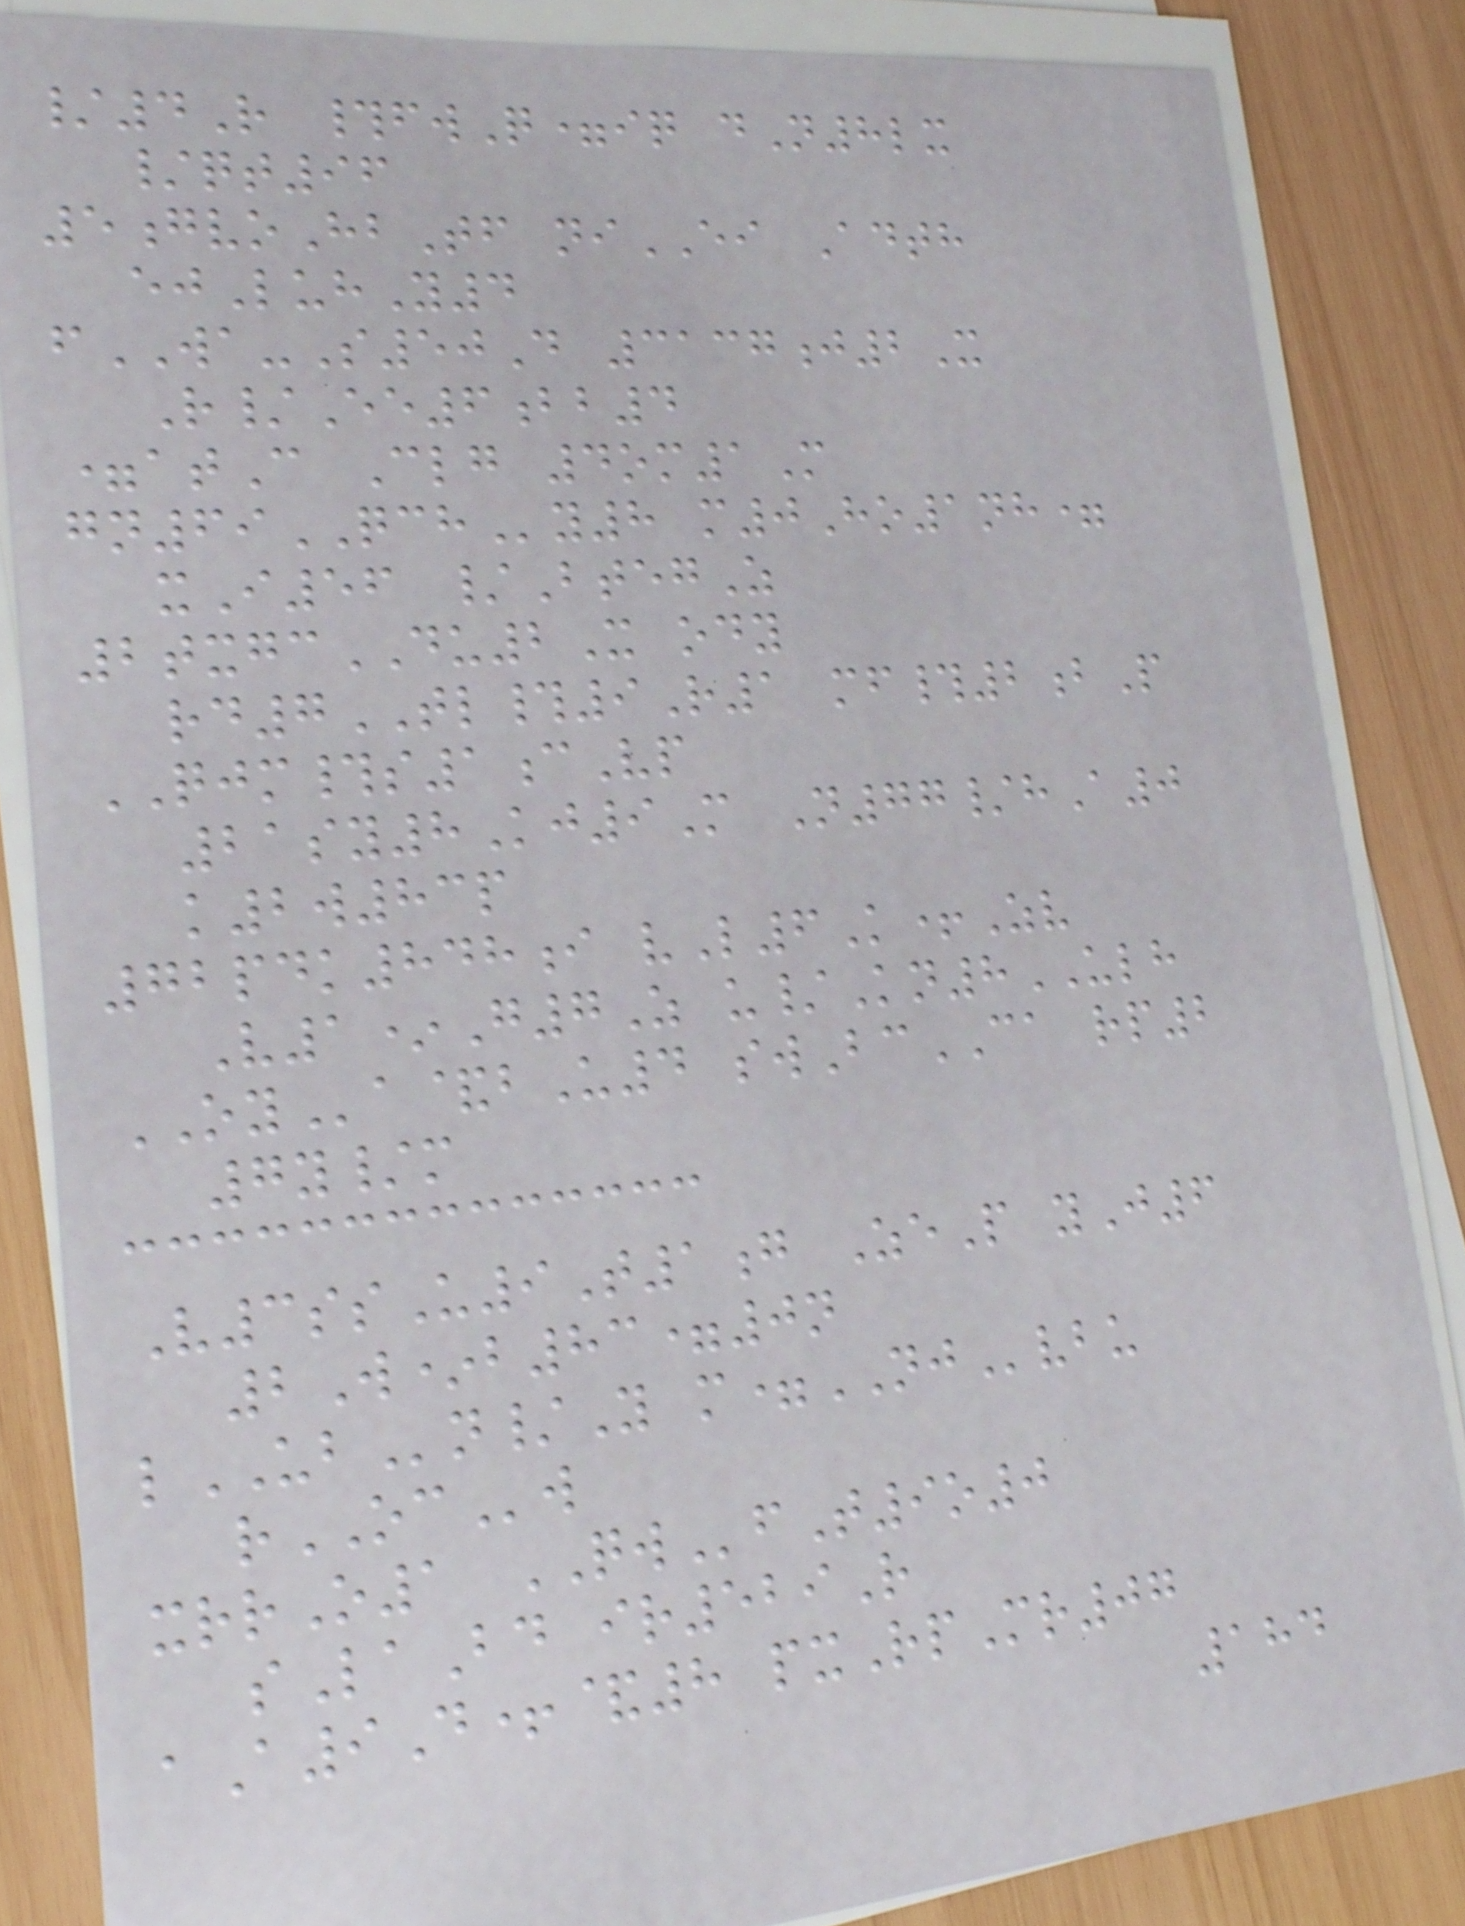/4R #fwQ=iq dN8lx
/qt96
5gvoHbTf niEI Adth
ejLuhY4
fWA-S50D 3137j2X
R/Ee6bb4
=atC Clg 4om1M
gn69QCHy8 m0Ho1nh=
xI56 /BtegZ
2txgcDU2X ody
rd7TL#9R1 mf#2bP
QJM#s1cVp
21sy8Kj9M N77/hA0
k2w83p
72pdk848i vL6K+Zv
V1*G7Z u/Kn8ULH
OYa&bU4 swBcCA rp2
7y/m
V3ssU9T1g ZeP yJ6
2W*b83=0n
lUBn/Y m=NJvbu
rOCw
xrrO1 QWfT9o0
sLaBd ir529R
aA9D+&8 pxRpMr07
184
